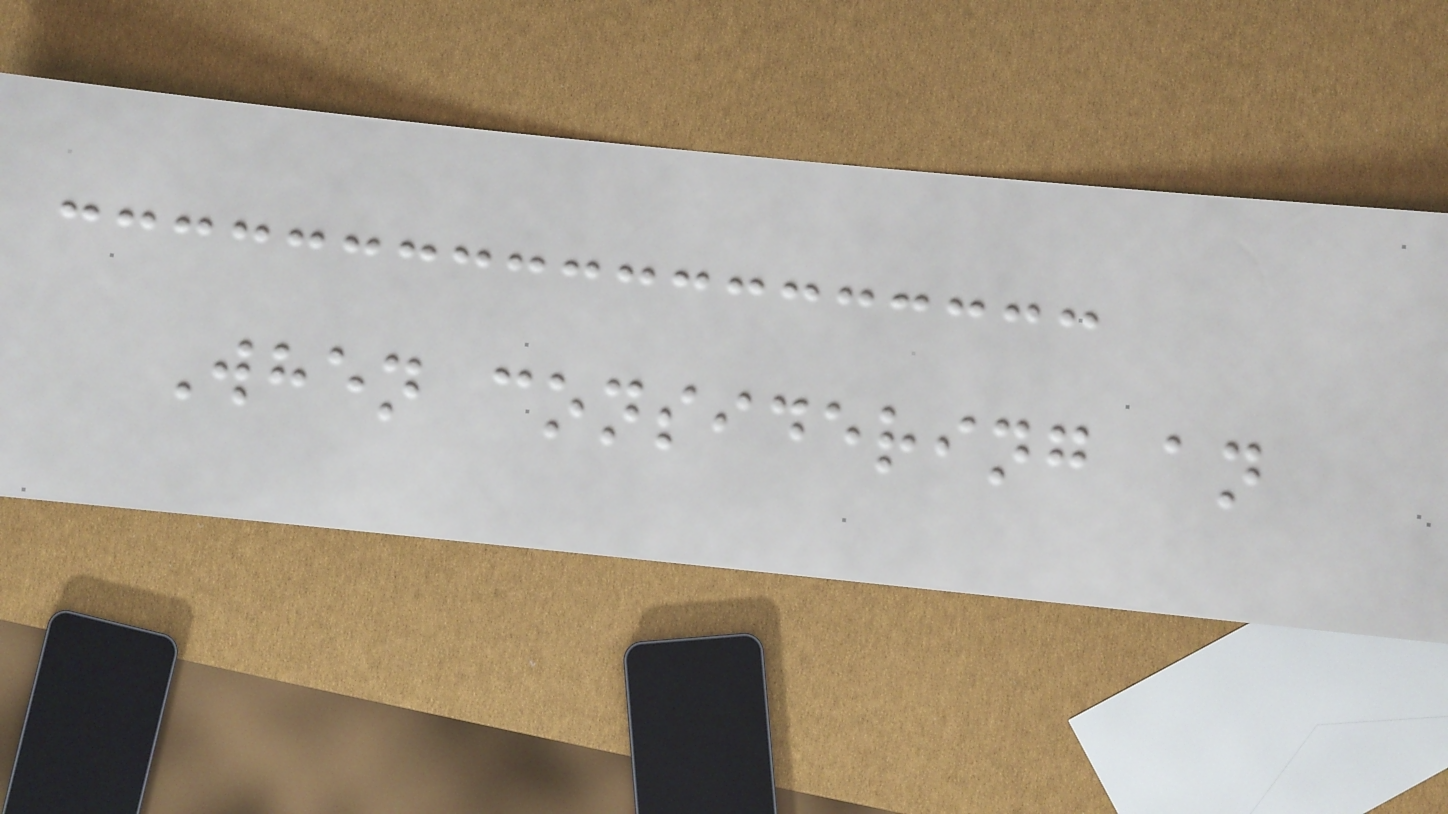When considering an
